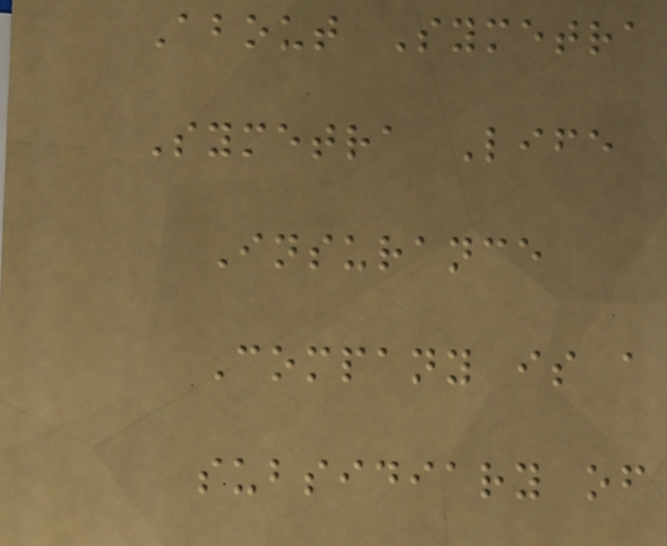About Symetra
Symetra Life
Insurance
Company is a
subsidiary of
